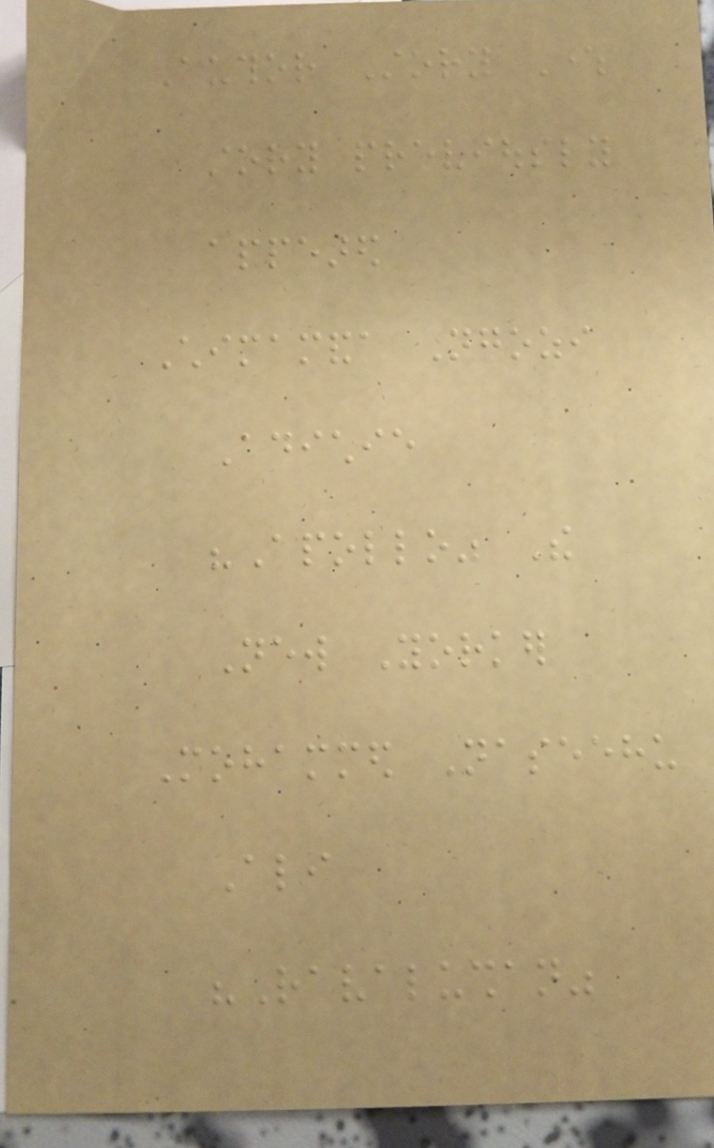Author Story Where
story previously
appeared
Chimamanda Ngozi
Adichie
"Apollo" The
New Yorker
Mohammed Naseehu
Ali
"Ravalushan"
